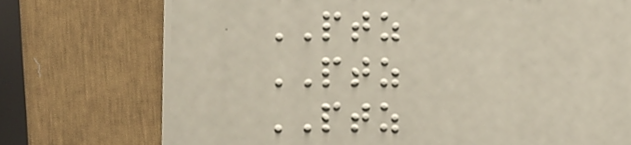PTZ
PTZ
PTZ
